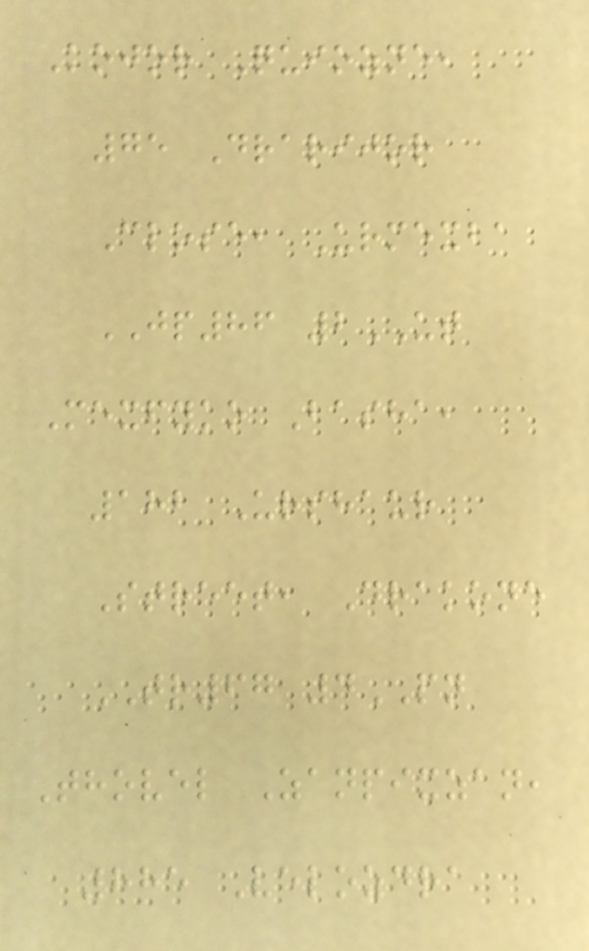Kojor Quiozne,
75 Drarijor
Close, Urmexba
JP86 2UT
Mexfyko Basha,
182 Urshaur
Street, Drakone
TR67 4PN
Thovel Zanpixzan,
885 Velozdra
